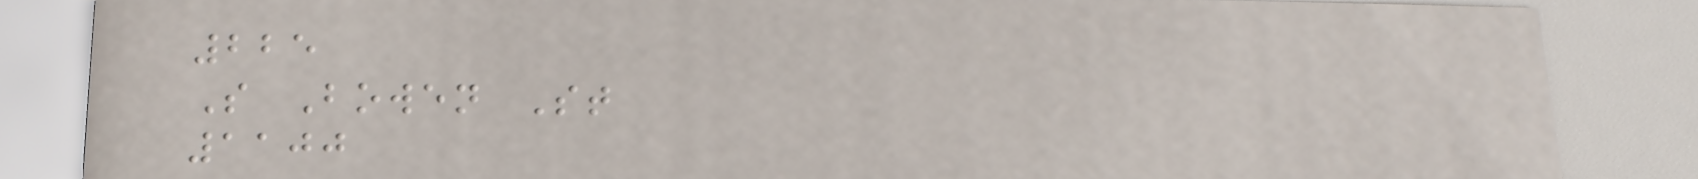225
S Bowen St
1100
